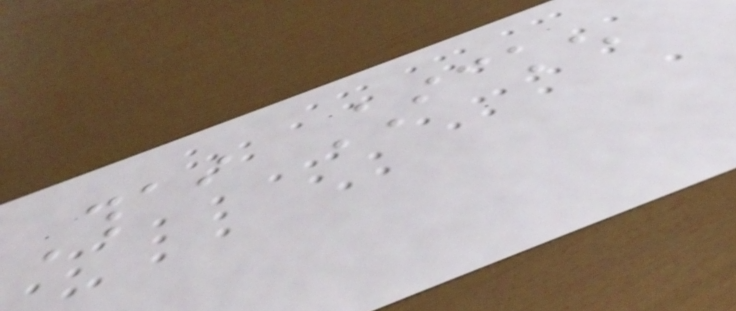Thai Chicken
